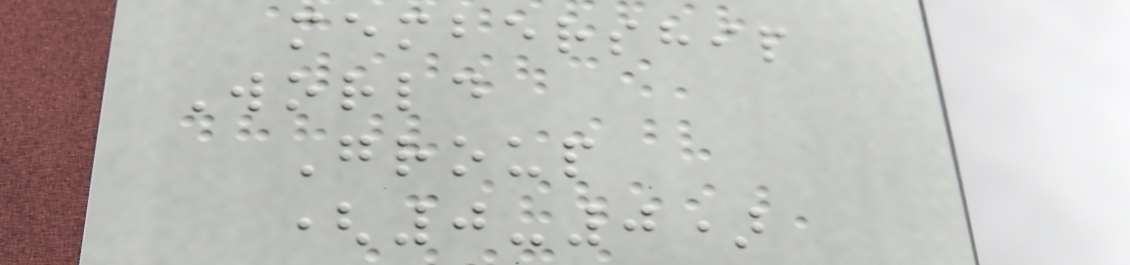membership
World
Group
(0-0)
